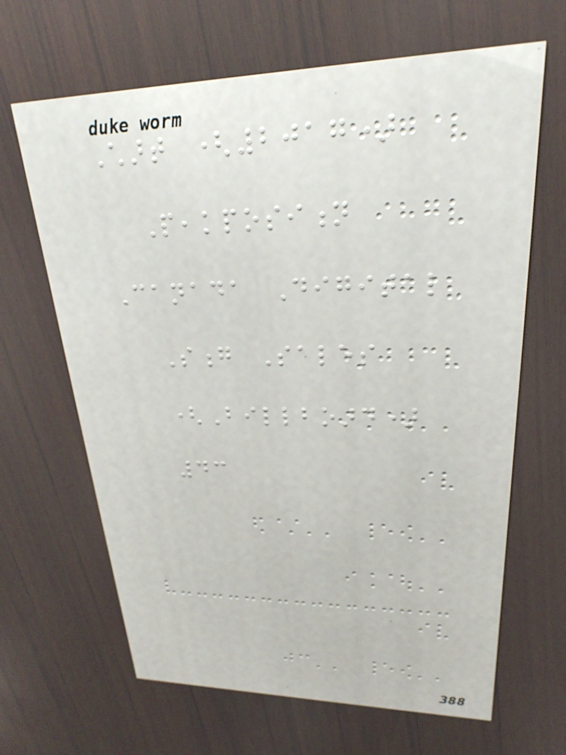Chart (2017)
Peakposition
Canada Digital
Song Sales
(Billboard)
43
